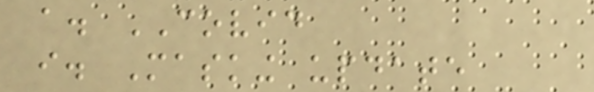a. COVID
i. Masking update
